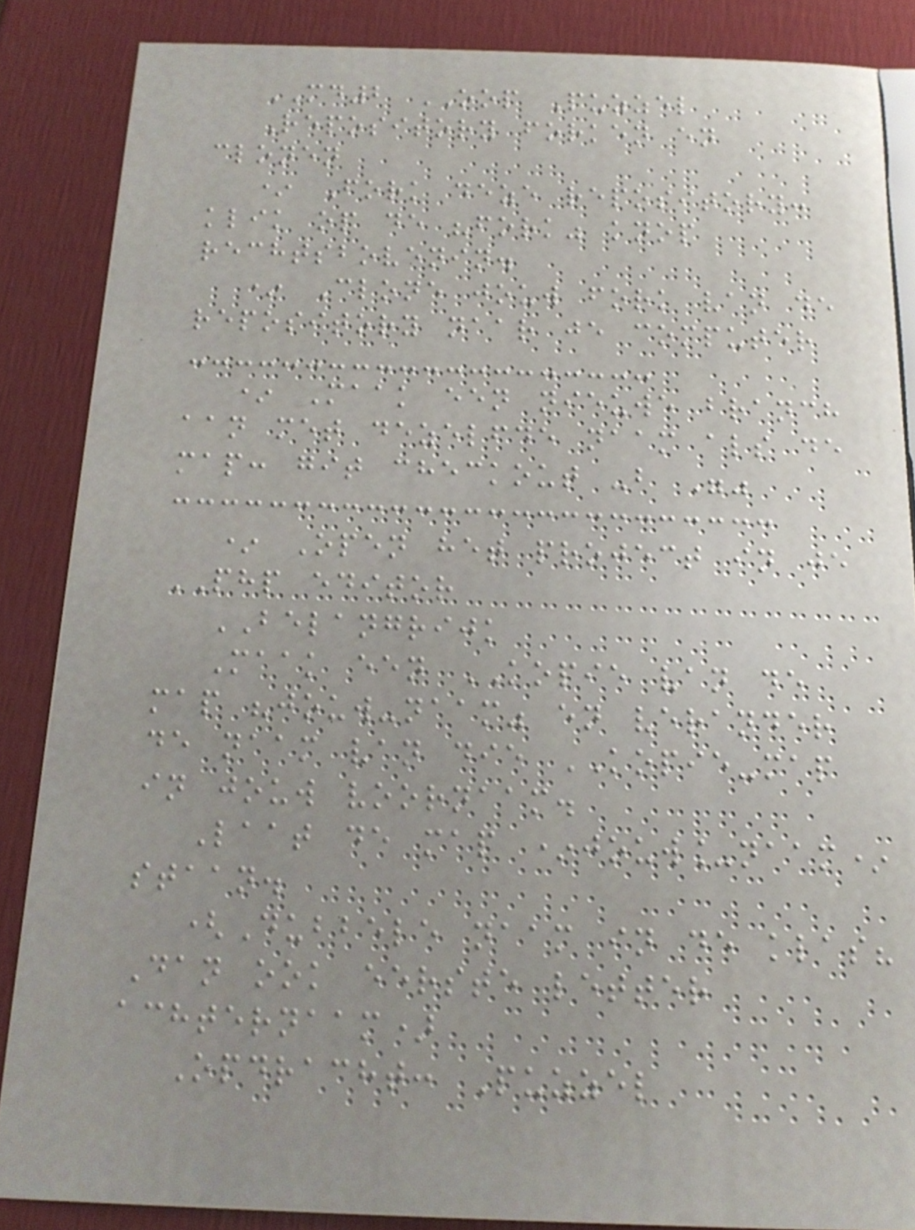MD2 OOP Puzzel
Repository forken en
clonen
* Fork deze repository:
klik op de "fork" knop
rechtsbovenin.
* Clone jouw fork van de
repository naar je computer
* Maak een nieuwe branch
aan met dezelfde naam als de
map: git checkout -b ""
* Open het project in je
PHP editor
BELANGRIJK
Maak een KOPIE van de
map "jouw-naam" en verander
de naam van die KOPIE-map
in jouw voornaam.
Laat de map *jouw_naam*
staan.
(Dubbele naam in de klas?
Dan ook eerste letter
achternaam)
Opdracht: Puzzel
